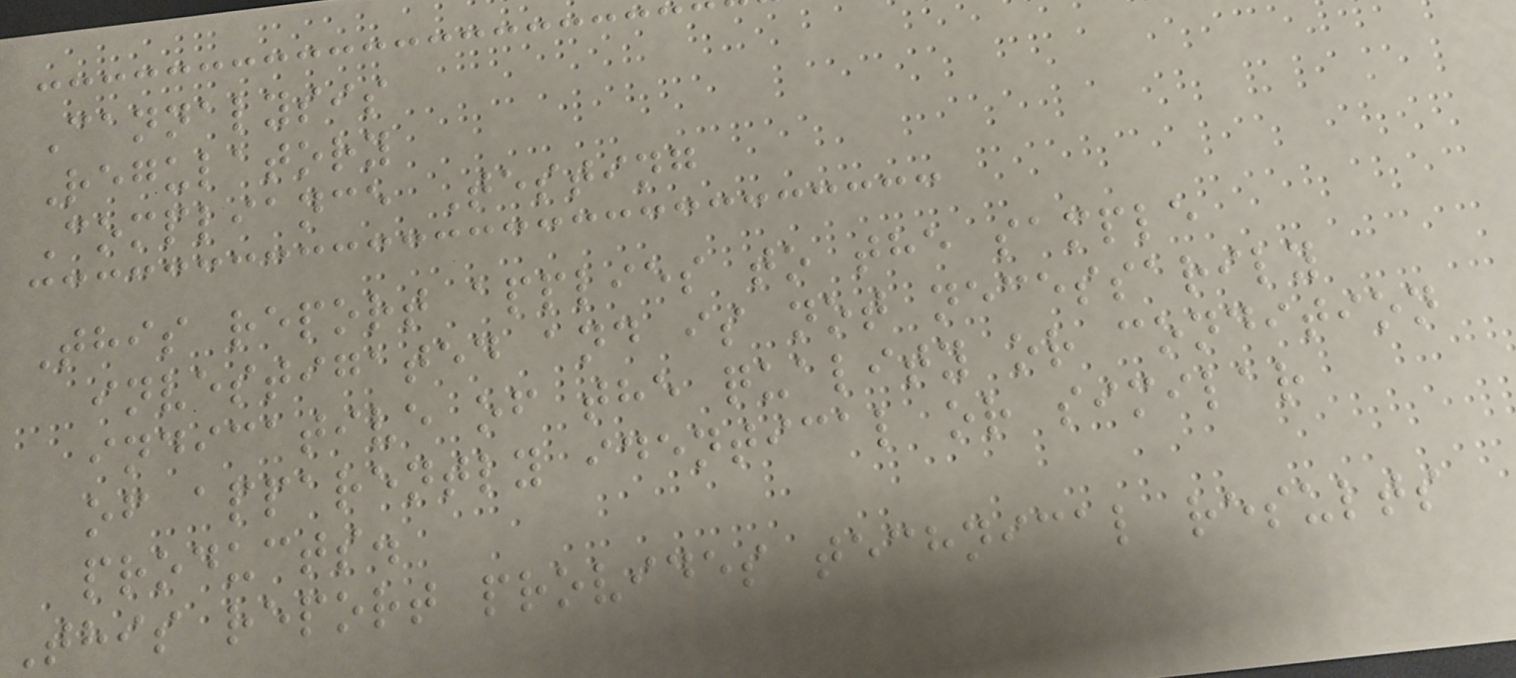Cannalysis
Regulatory
Compliance Testing
This report applies to the sample
investigated and is not necessarily
indicative of the quality or condition
of apparently identical or similar
products.
This report provides technical results
